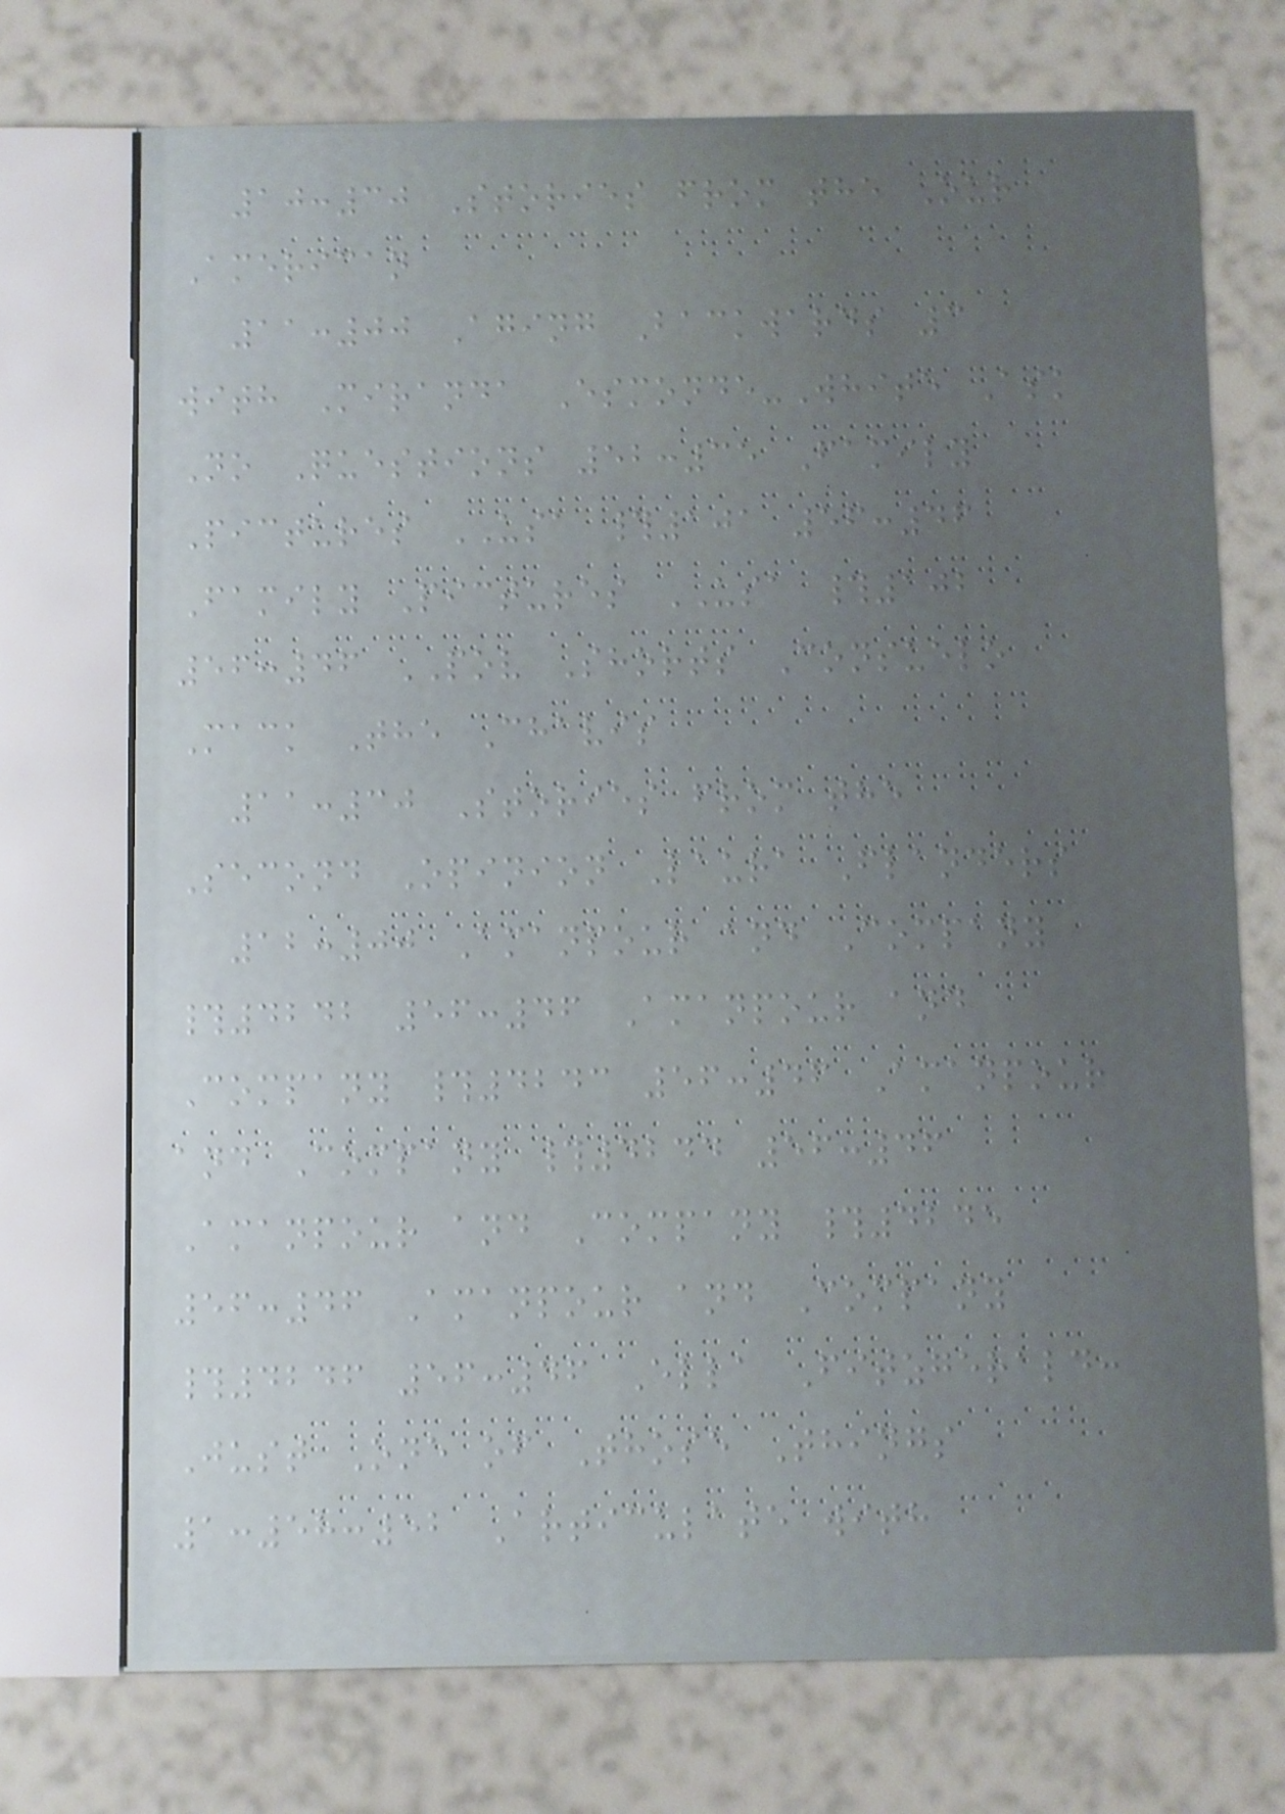10:30 Stories from the Our
American
11:00 Aging Backwards 3
with Miranda Esmonde-White Ask
No Questions 52:35 Family
Pictures USA #101 56:46
Family Pictures USA #102
56:46 POV Shorts Consuelo
Mack The Chavis
11:30 Stories from the
Second Opinion Laura Flanders
12:00 Amanpour and Company
#4242 56:46 Amanpour and
Company #4243 56:46 Amanpour
and Company #4244 56:46
Amanpour and Company #4245
56:46 Amanpour and Company
#4246 56:46 Ella Fitzgerald:
Just One of Those Things
1:58:52 Articulate with
